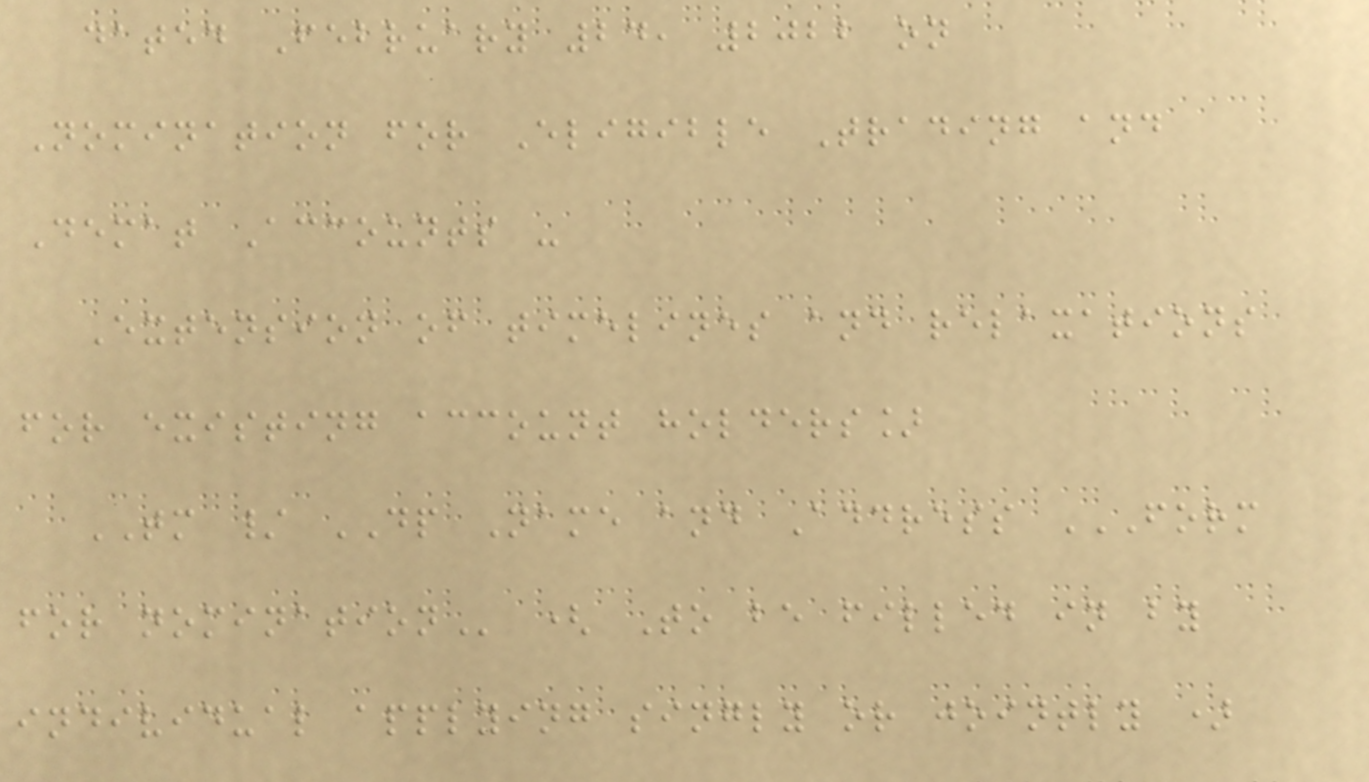dated February 24, 2022 on
Nomination for Eligible Trading and
Demat Accounts -
Extension of timelines and relaxations
for existing account holders]
TM / DP Name and Address FORM
FOR NOMINATION ( To be filled in by
individual applying singly or jointly )
